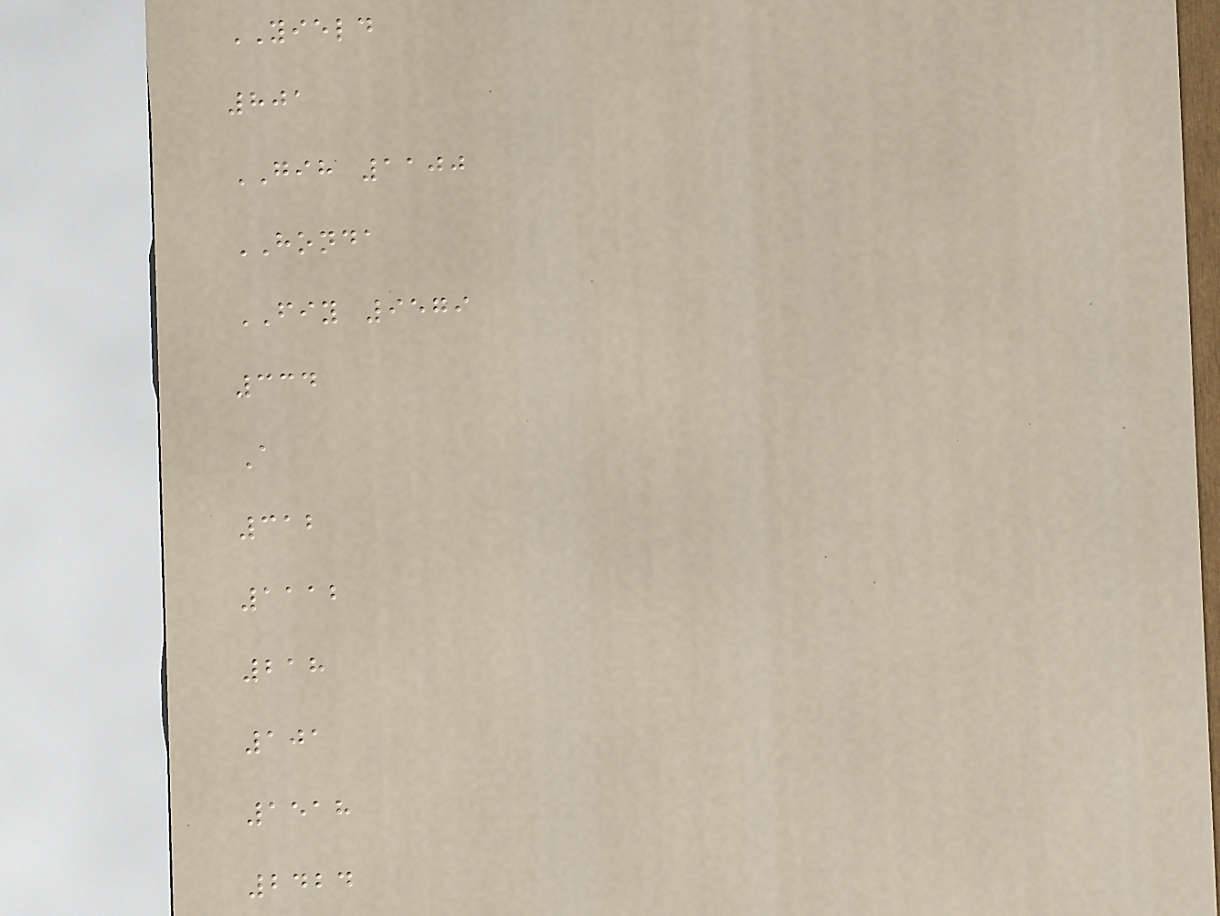YIELD
801
GIH 1100
HONDA
FIY 9579
334
A
312
1112
218
101
1518
2424
